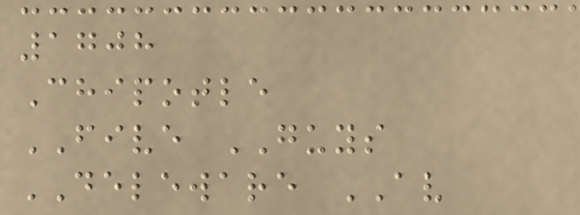1708
Chipotle
FIVE GUYS
DELEWARE AV
